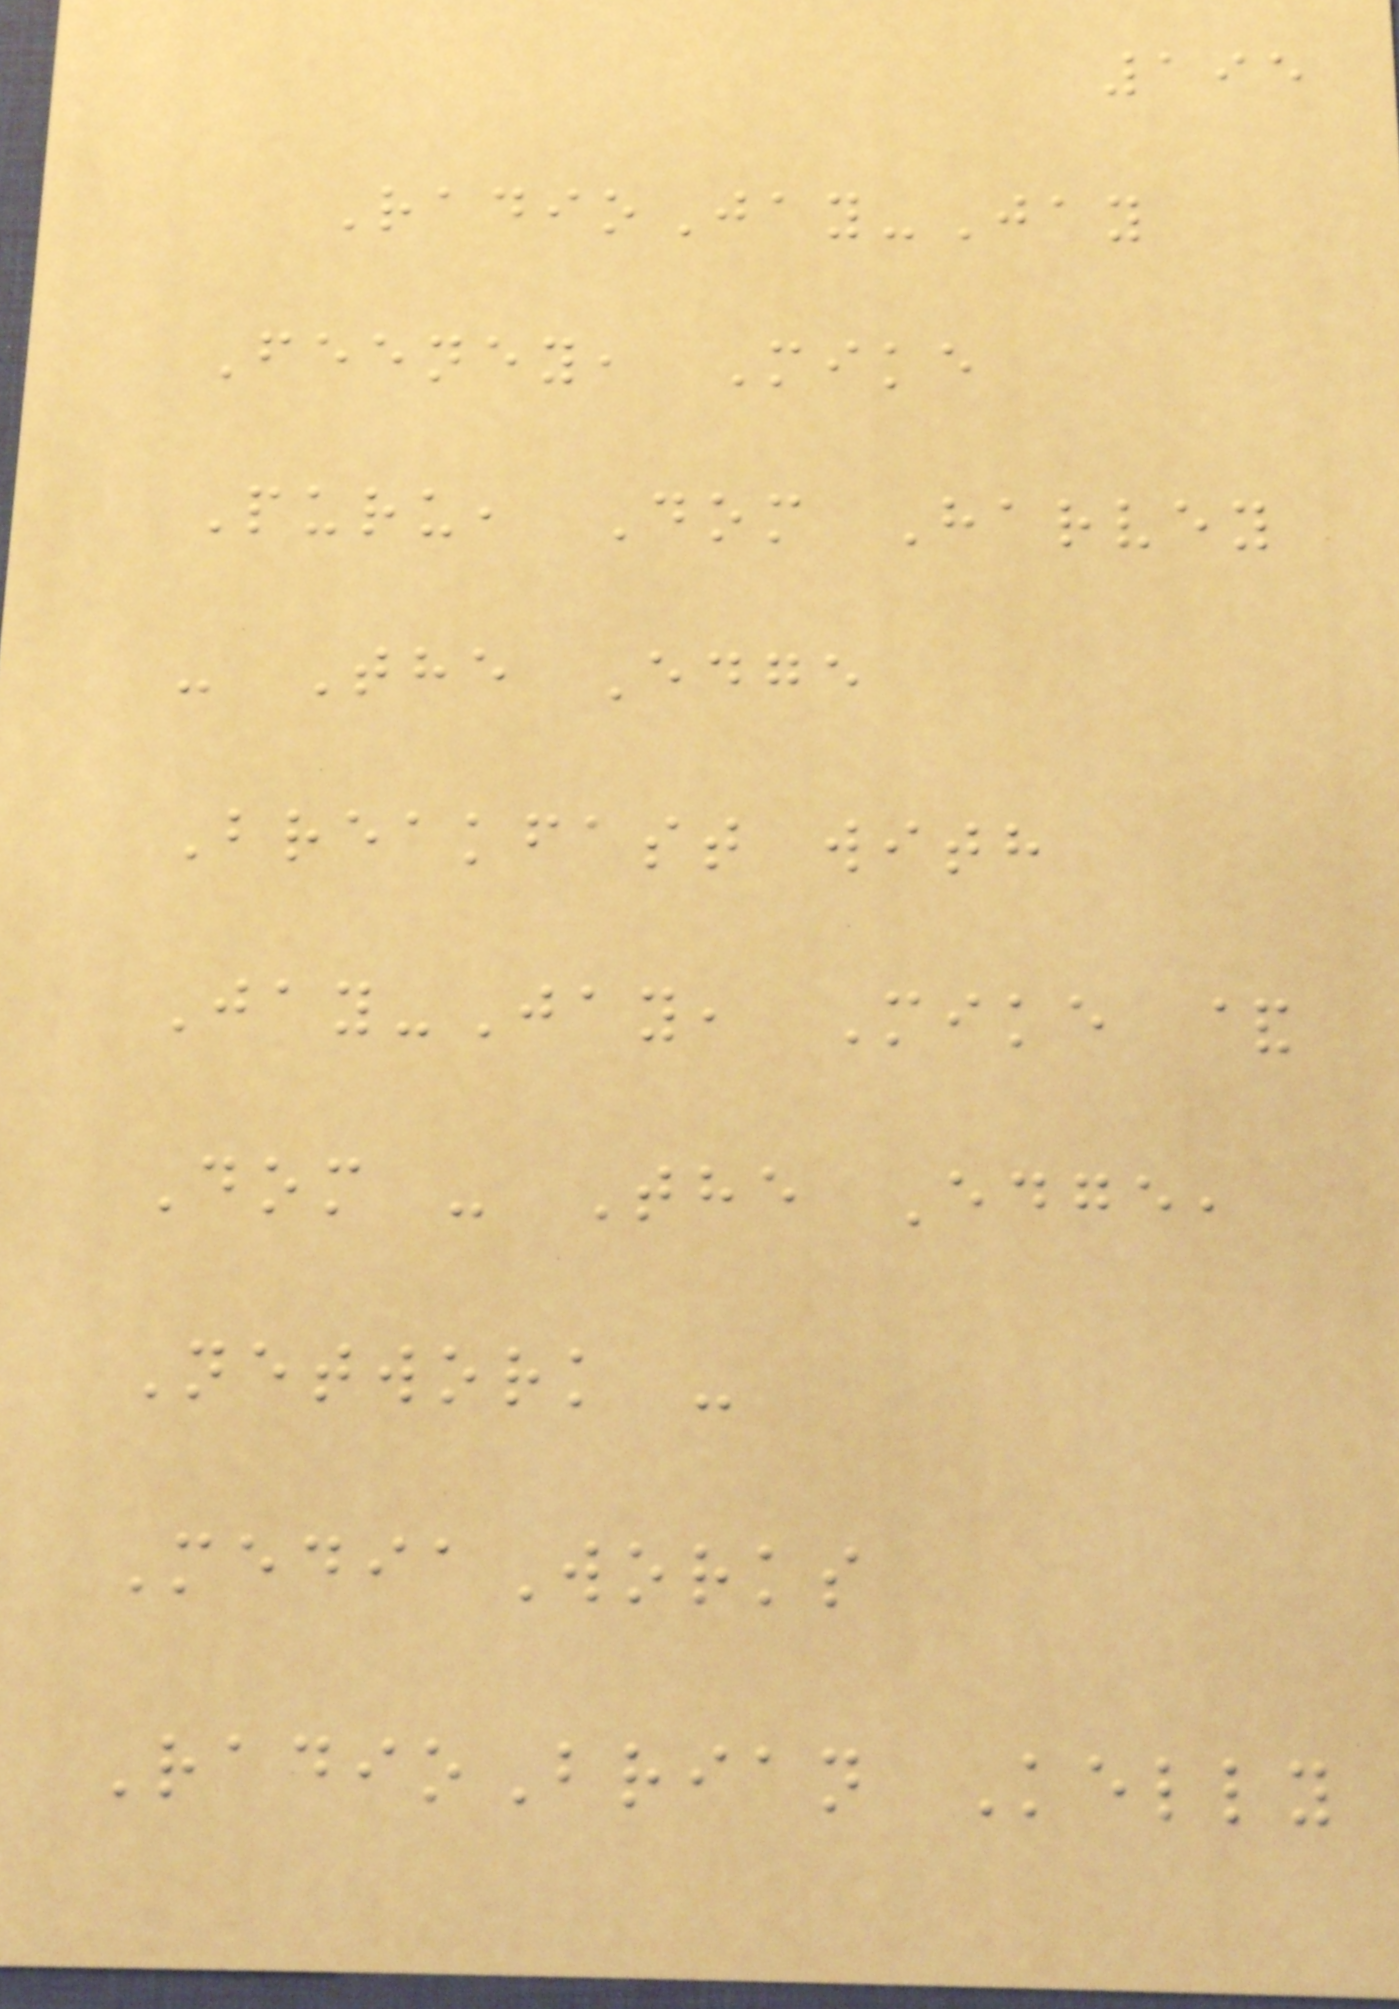195
RadioJay-Jay
Feeney, Mike
Puru, Dom Harvey
- The Edge
Breakfast with
Jay-Jay, Mike &
Dom - The Edge,
Network -
MediaWorks
RadioBrian Kelly
